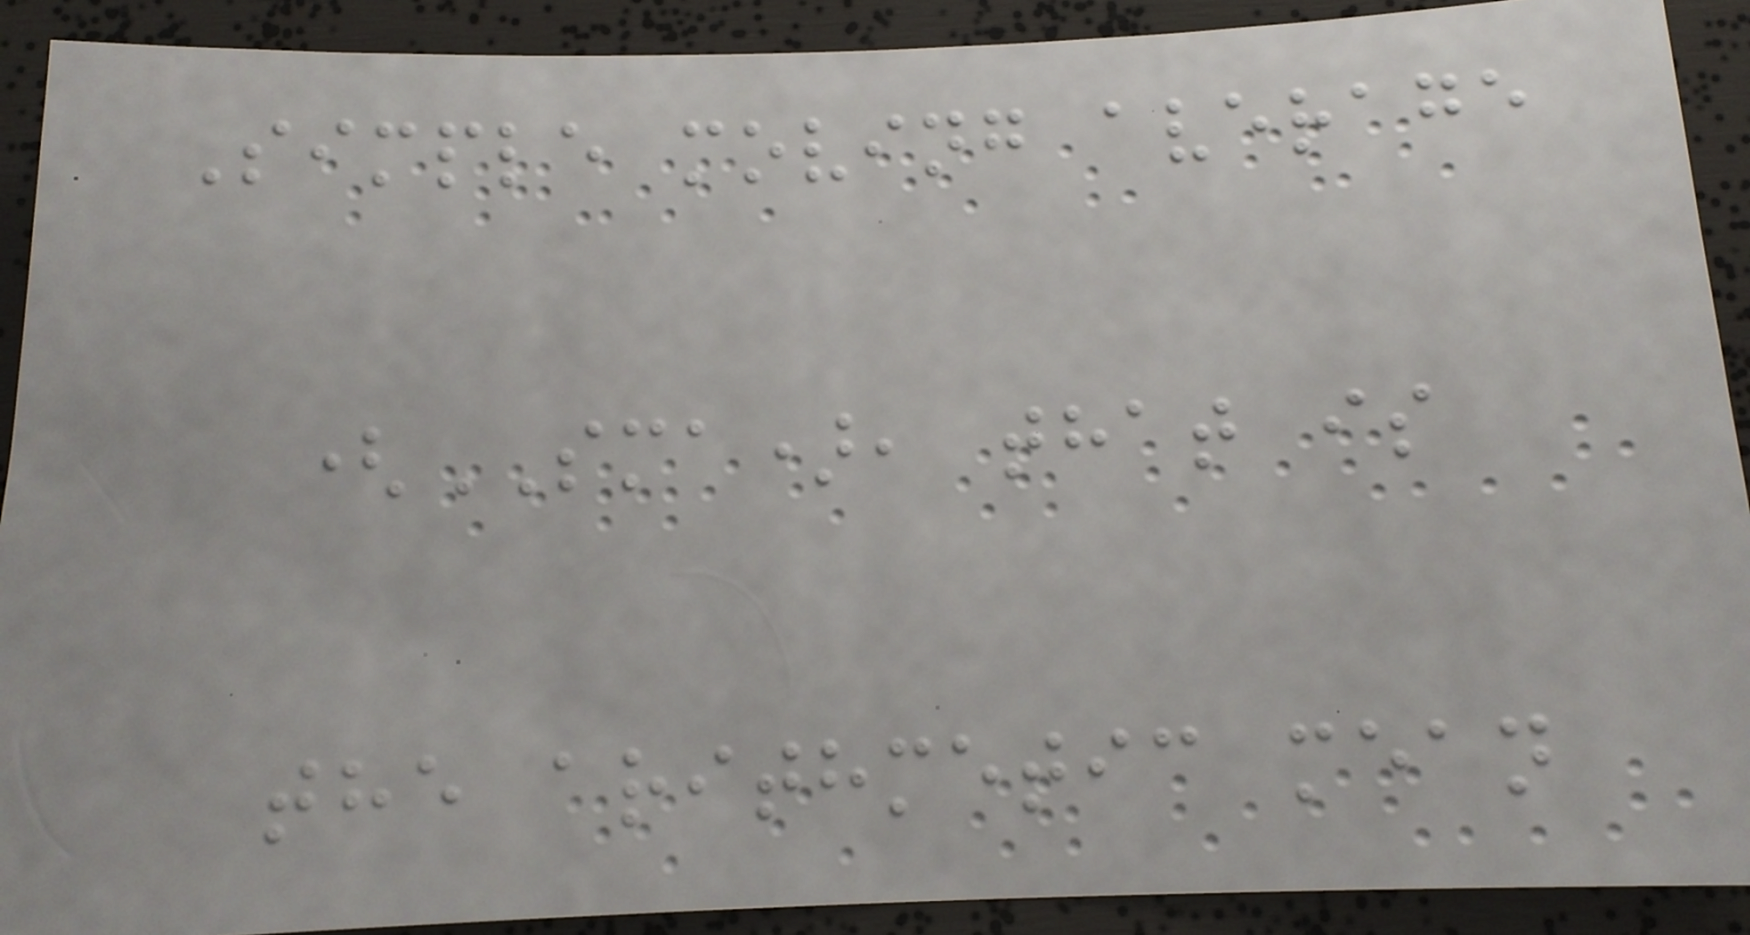Simple moving average
(SMA), that is
the arithmetic mean
